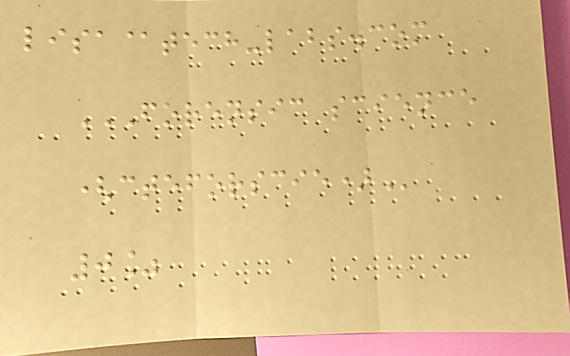lisa@tech-labs.com
FORENSIC SCIENCE
(CTEFORSCIE)
0%
